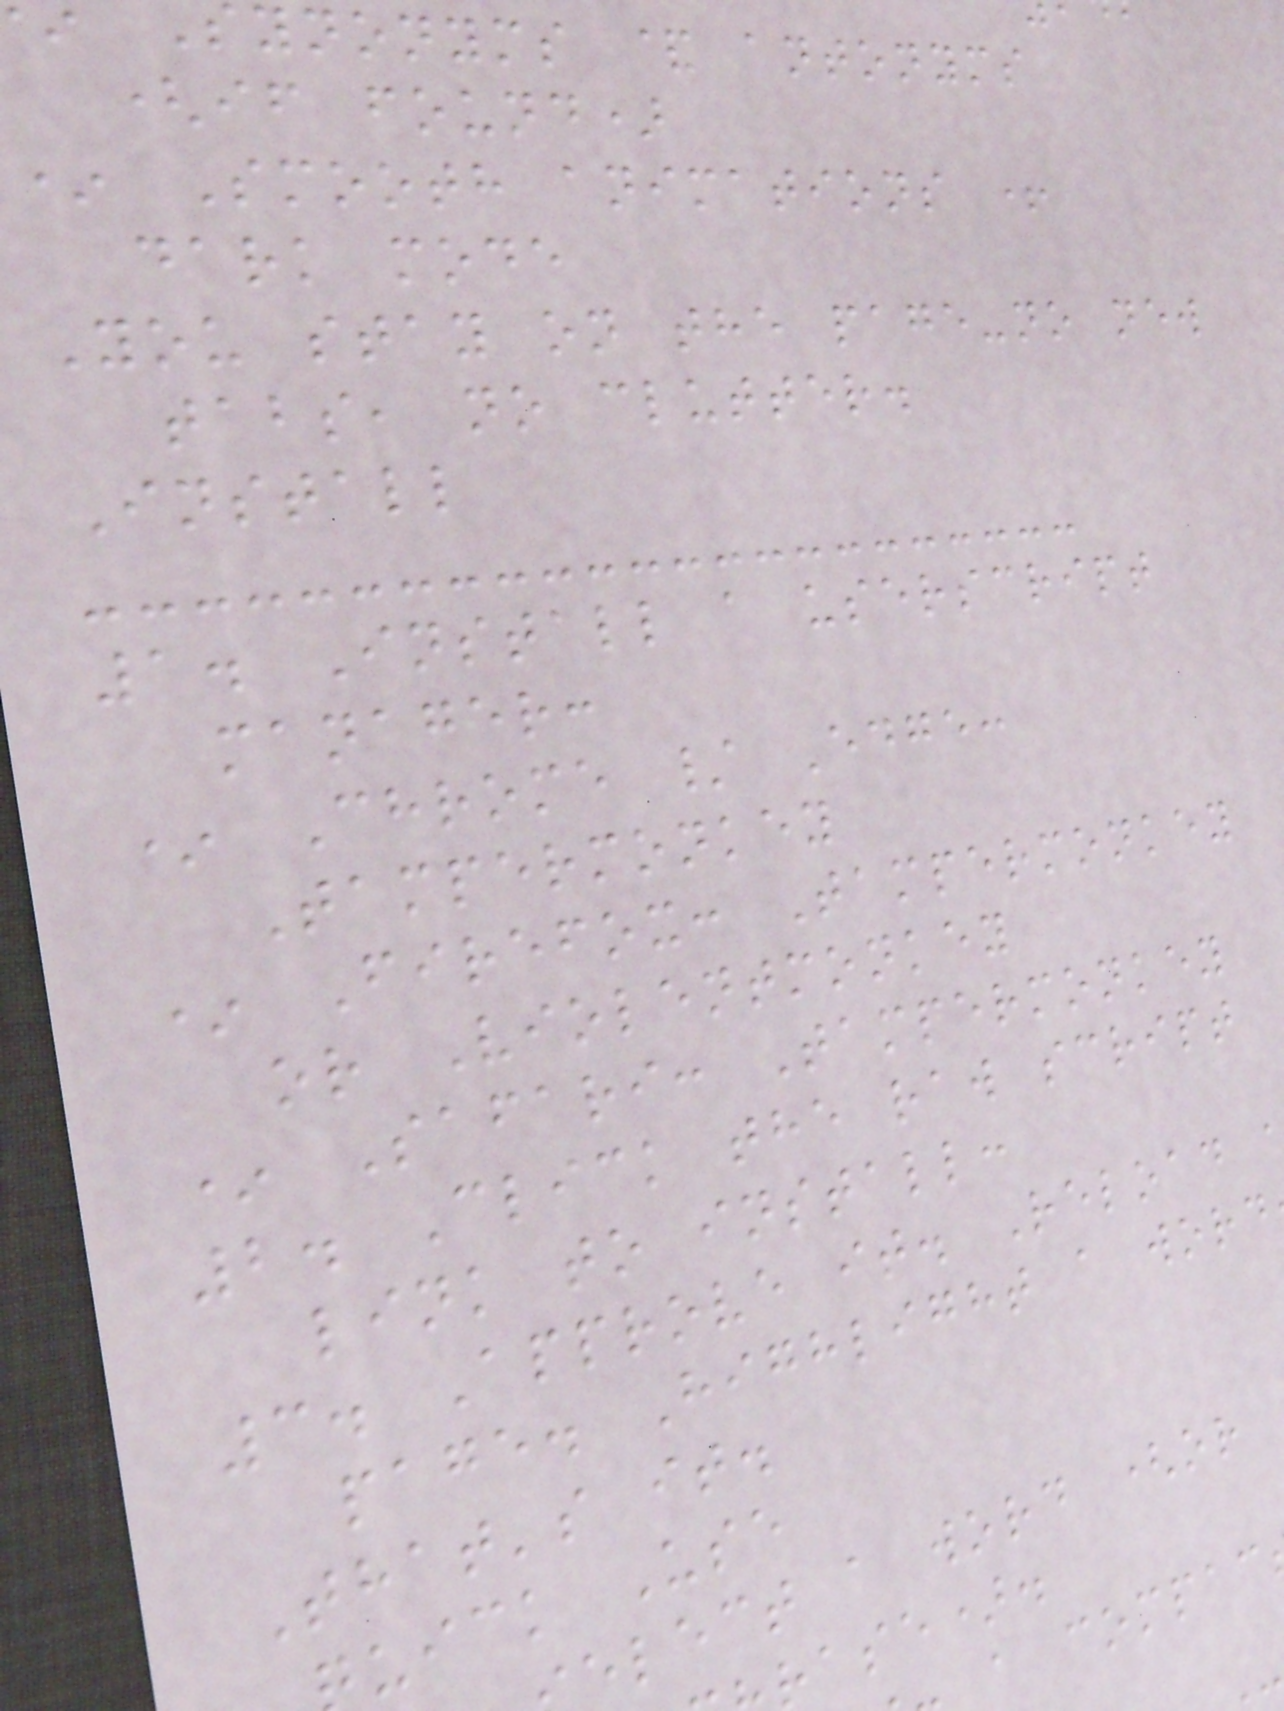ynonyms & antonyms
(if found)
* Smooth animations +
dark mode
You stay on the page-no new
tabs, no clutter.
Install
1. Install a userscript
manager:
* Chrome / Edge:
Tampermonkey
* Firefox: Tampermonkey
or Violentmonkey
* Safari: Tampermonkey
2. Click the raw script
link to install:
3. Approve it. Reload
page. Highlight a word
That's it.
uick Use
elect a word (or
rase).
a compac
